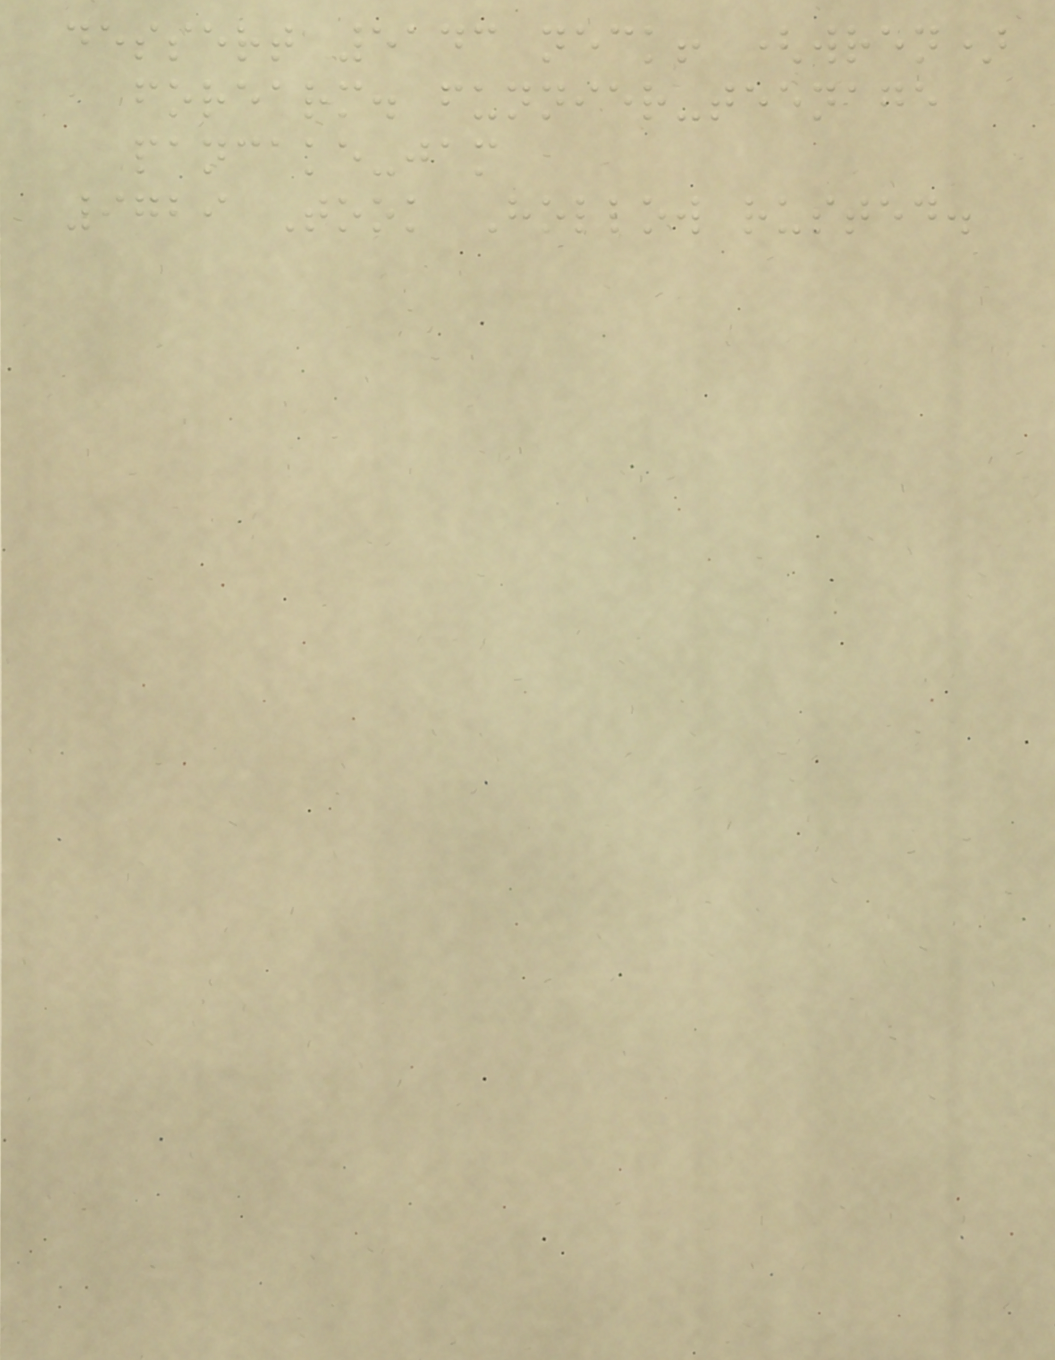dessert 5143 neck! (wren)
forearm. funnier-teenage
pancake-jam
9729 Took Hollow rusted.
